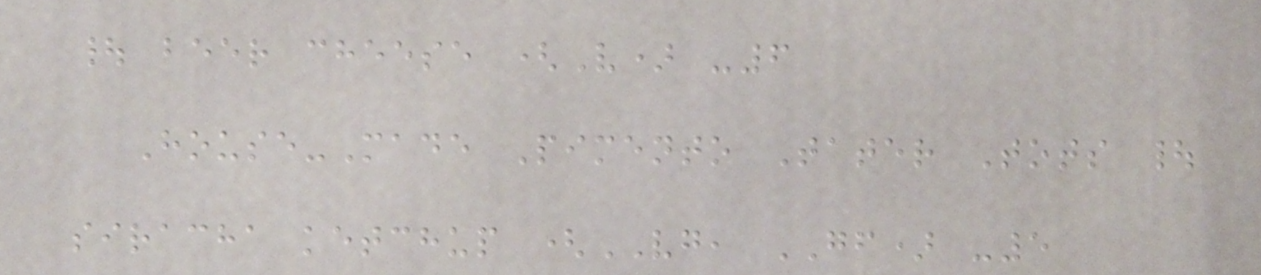| beer cheese (V) -6
House-Made Pimento Tater Tots |
siracha ketchup (VG, GF) -5
